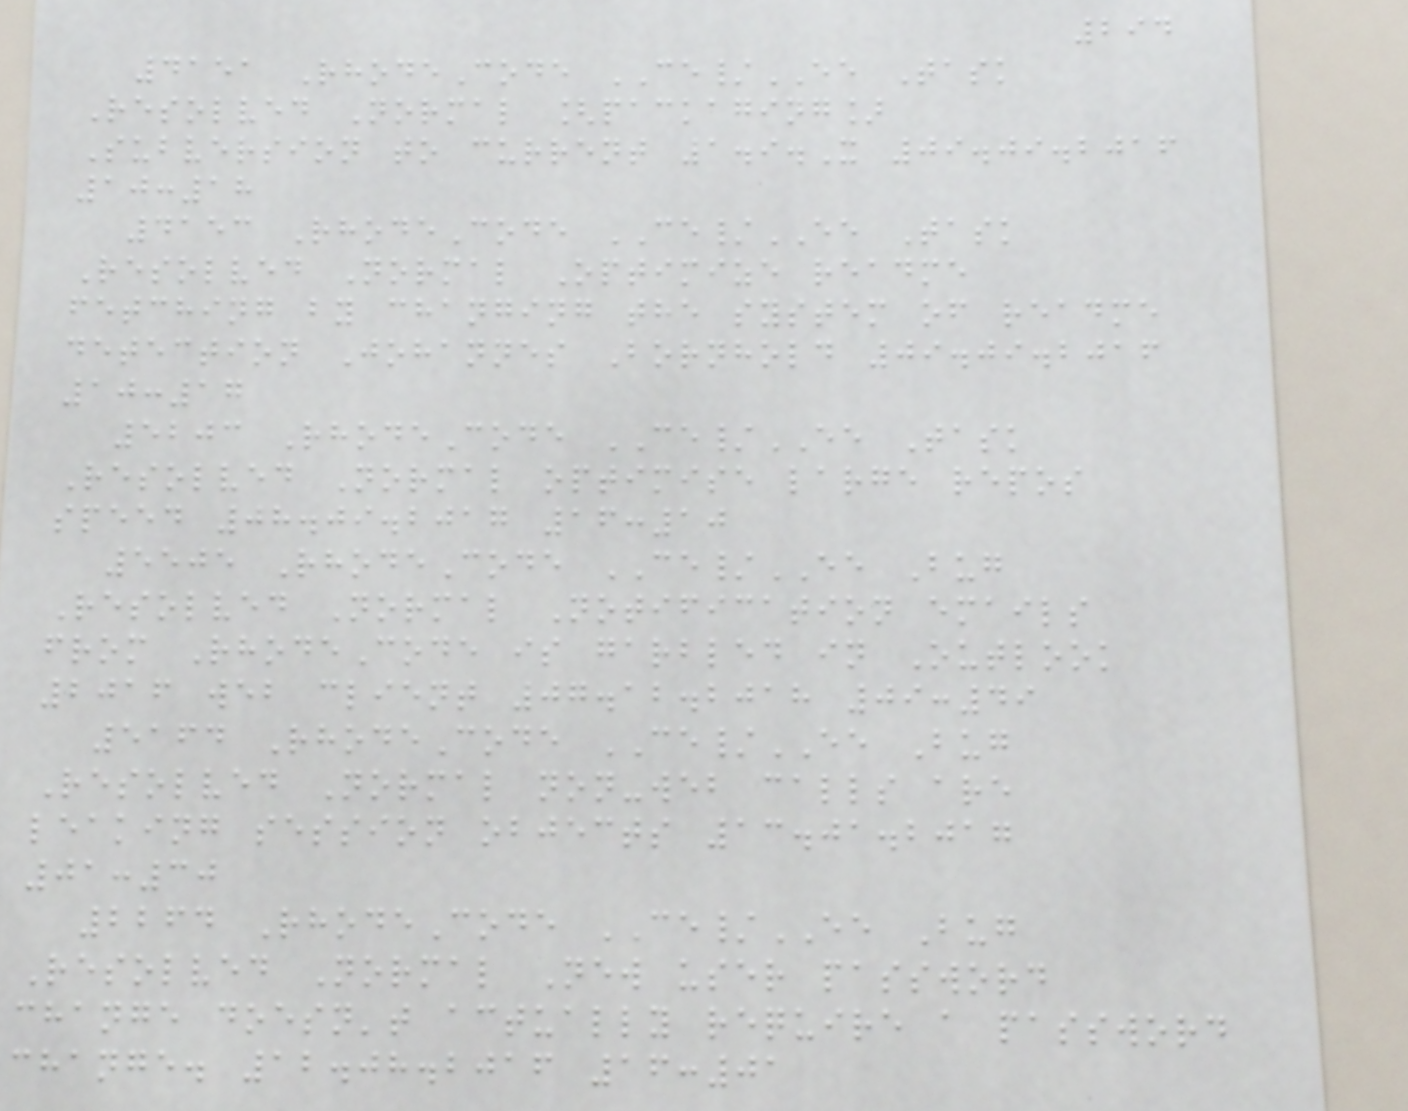294
4151 RhodeCode CE/EE Task
Resolved Normal [packaging]
Subversion to current 1.9.X 09.09.2016
10:18
4153 RhodeCode CE/EE Task
Resolved Normal Optimize readme
fetching by changing the system of readme
detection Johannes Bornhold 09.09.2016
10:17
5203 RhodeCode CE/EE Task
Resolved Normal optimise large repos
speed 08.09.2017 16:10
5505 RhodeCode CE/EE Bug
Resolved Normal Notification emails
from RhodeCode is garbled in Outlook
2016 web client 07.12.2018 09:49
5164 RhodeCode CE/EE Bug
Resolved Normal non-web calls are
leaking session objects 13.01.2017
01:30
2264 RhodeCode CE/EE Bug
Resolved Normal New user password
change doesn't actually require a password
change. 12.08.2016 16:01
